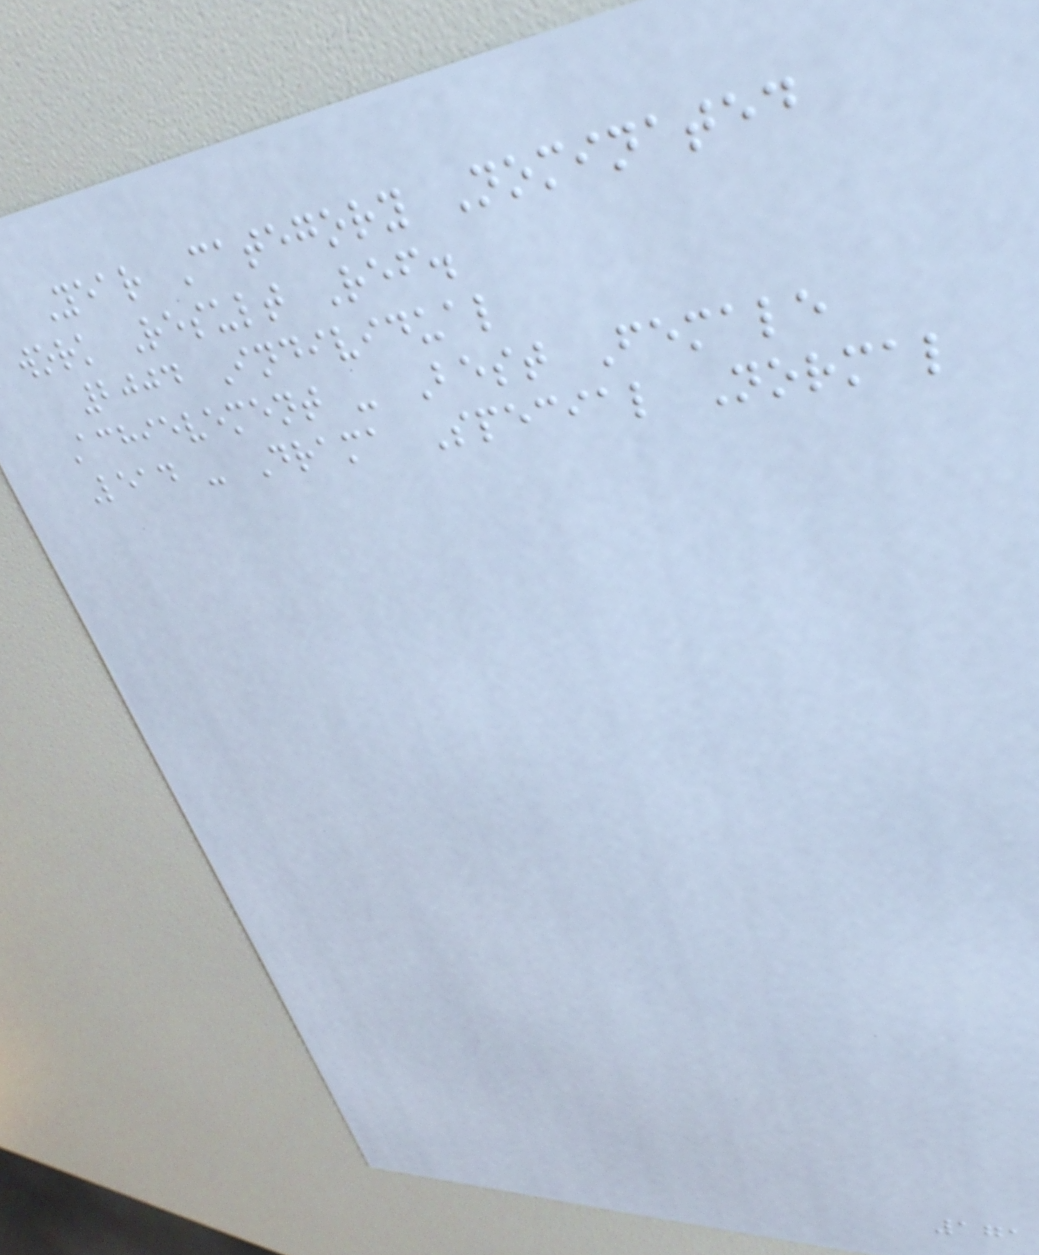Year Category Nominated
work Result Ref.
2004 Individual
Achievement - Best Female
Lead - Drama Special Normal
171
